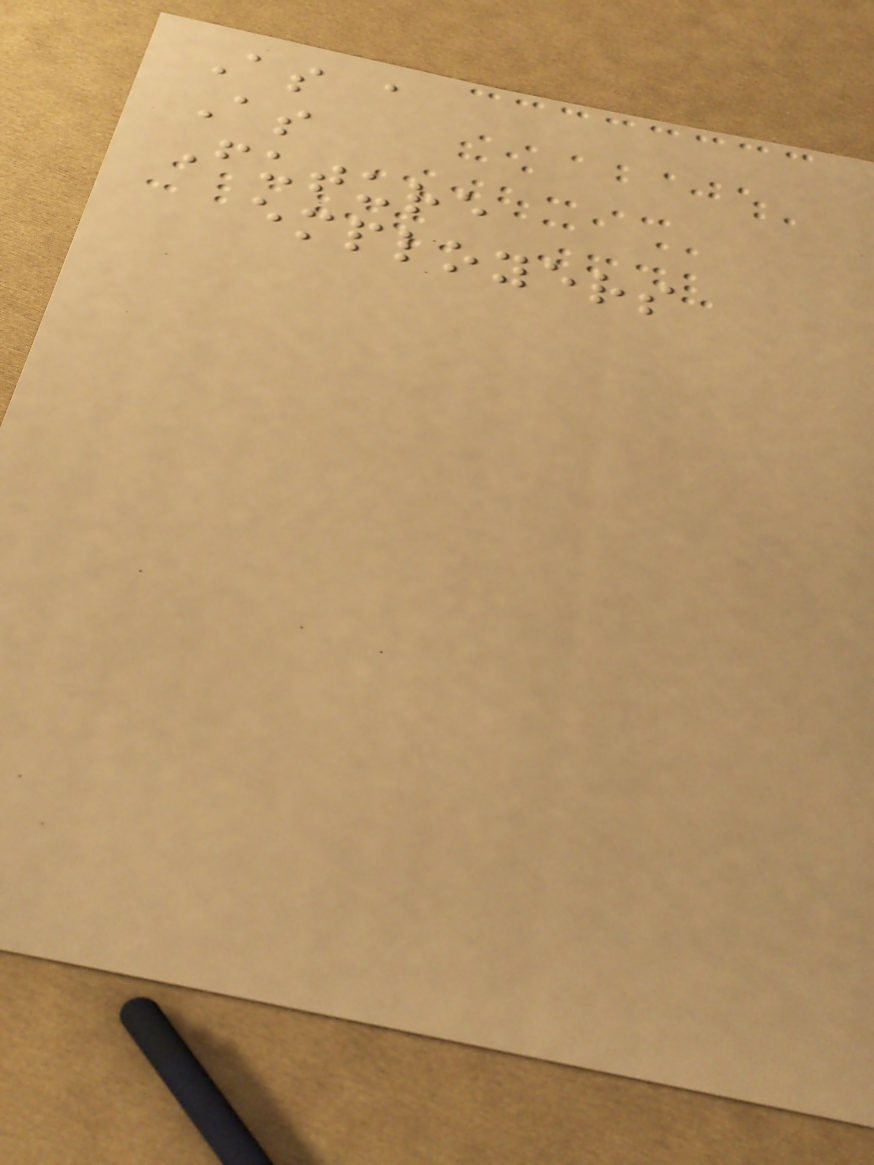As a
As
Future
employers
